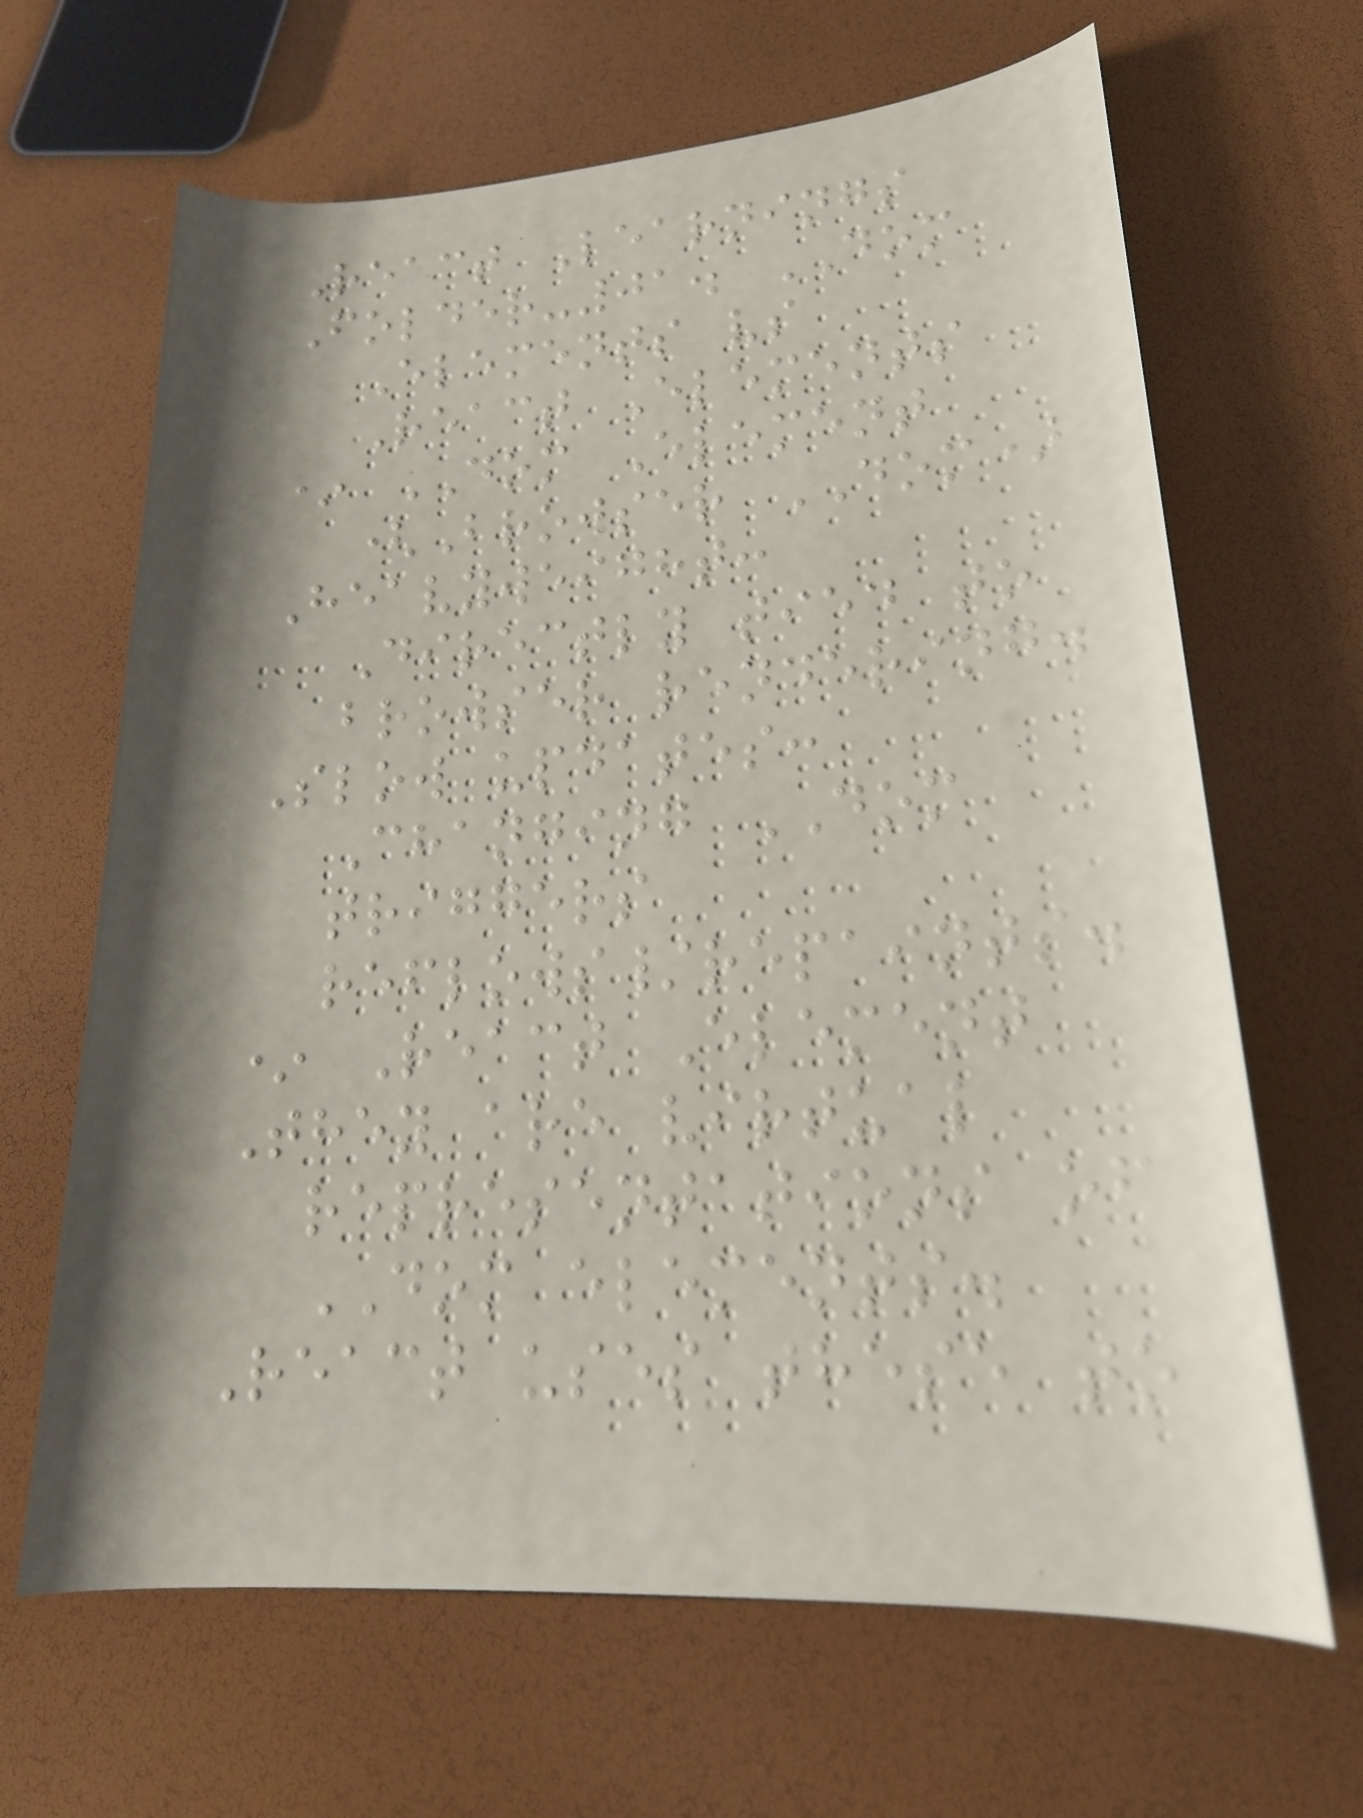React Learnings
Folder-01. DOM
Elements vs
React Elements
* DOM Element
(Browser DOM)
Heavyweight:
Directly tied to
browser rendering.
Slow updates:
Changing DOM
triggers
reflows/repaints.
* React Element
They are virtual
representations of
DOM elements.
React uses these to
